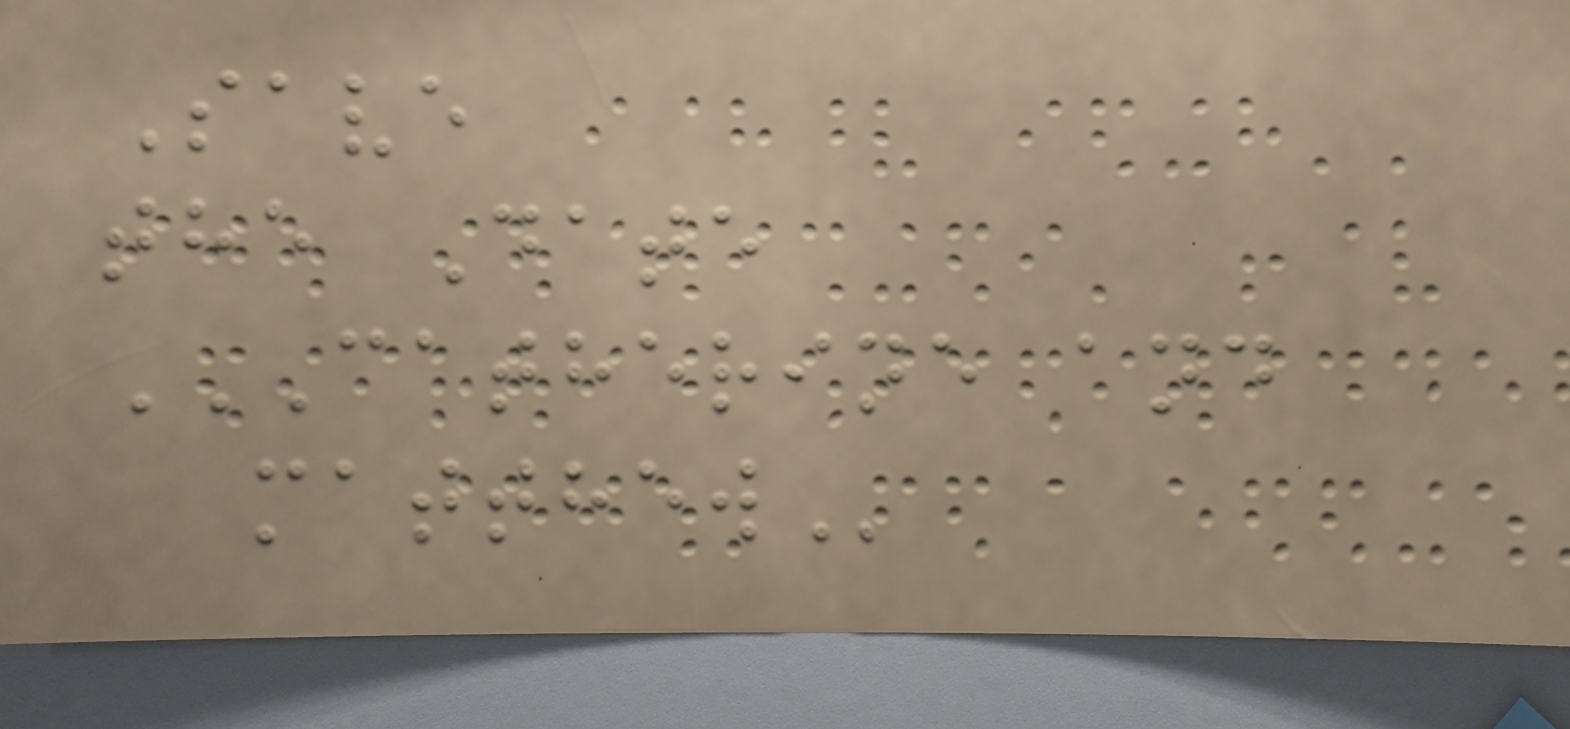Save
the Date
CATHERINE AND
MATTHEW
